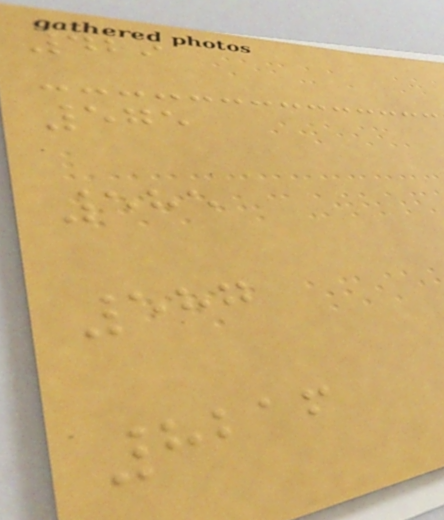429
575
585
587
8216
